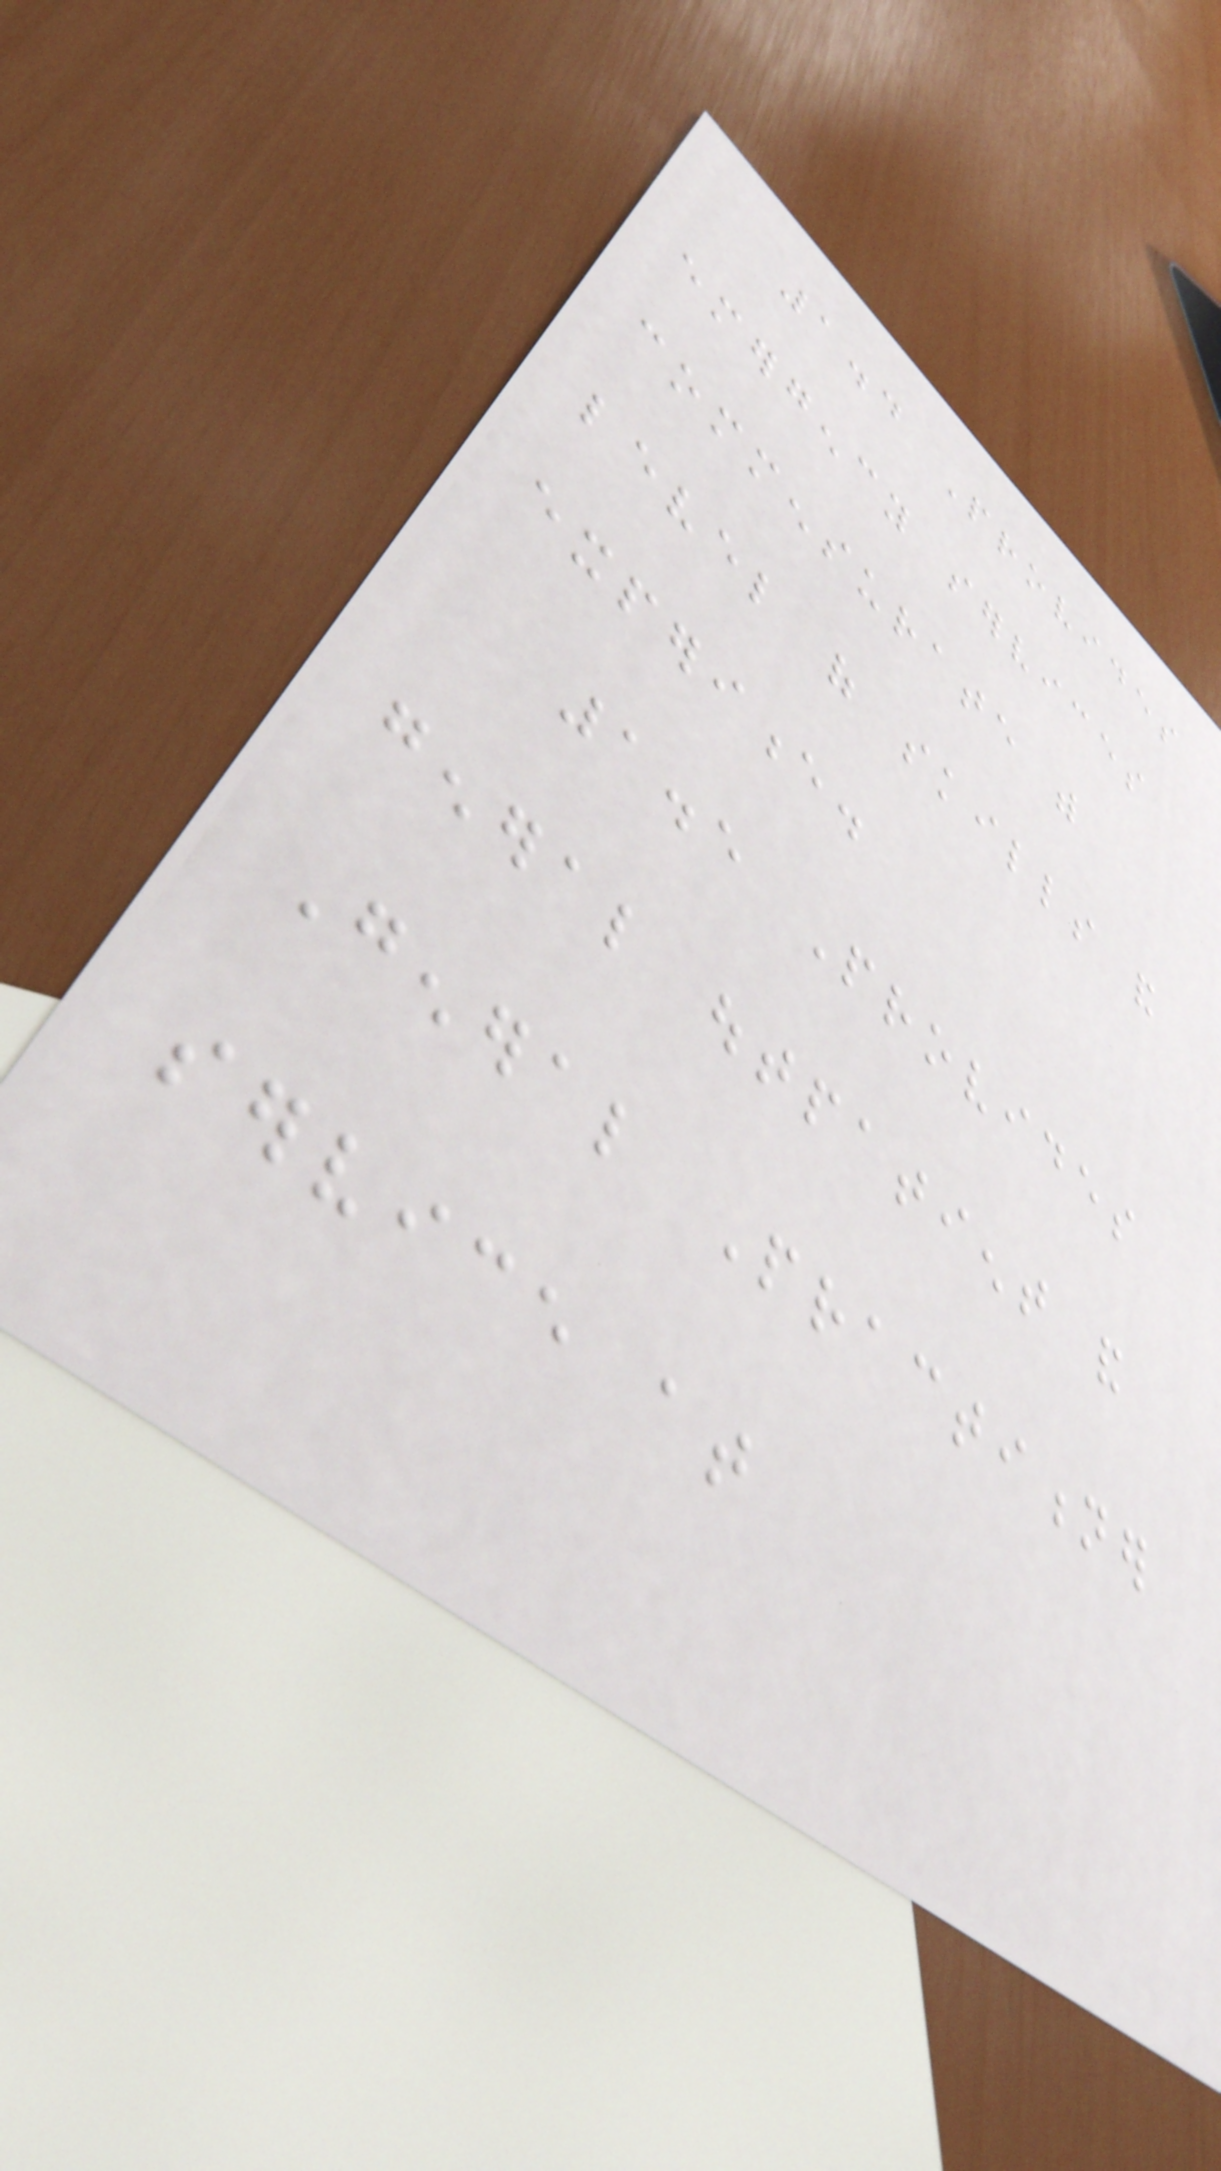1.4 Provides
emergency services
commensurate with
level of skills and
experience.
1.5 Provides
general outpatient and
General Practitioner
service at
